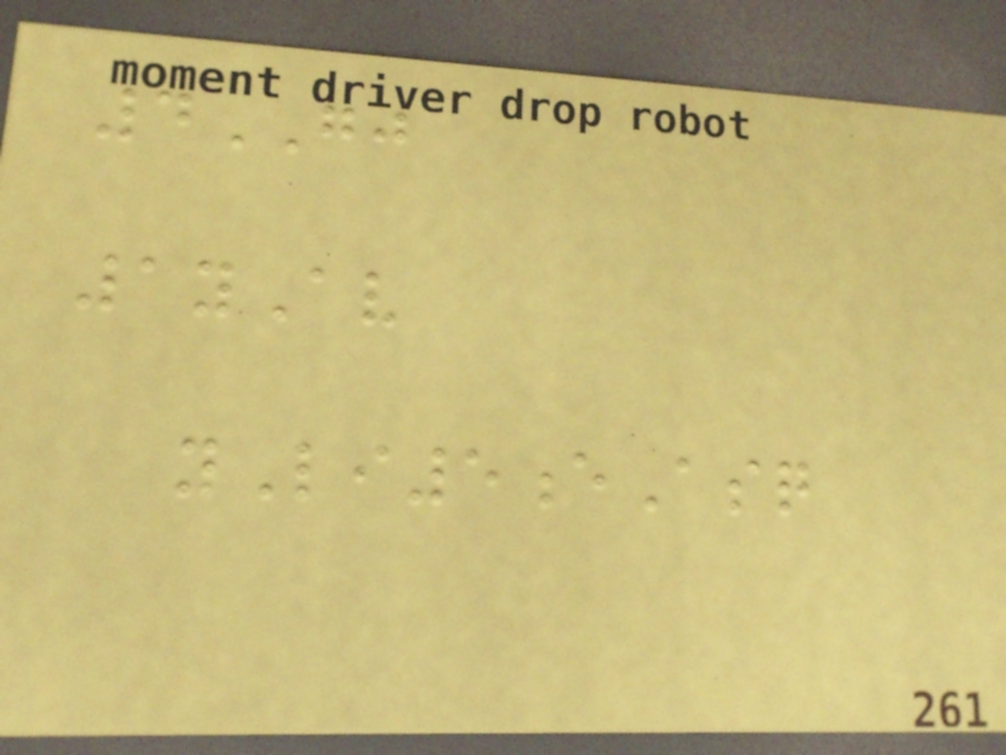4GJ
1yAv
yLi5eAsq
